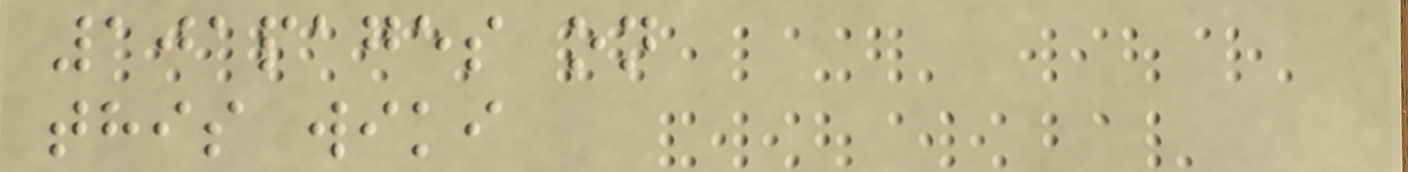101pages on
this wiki
